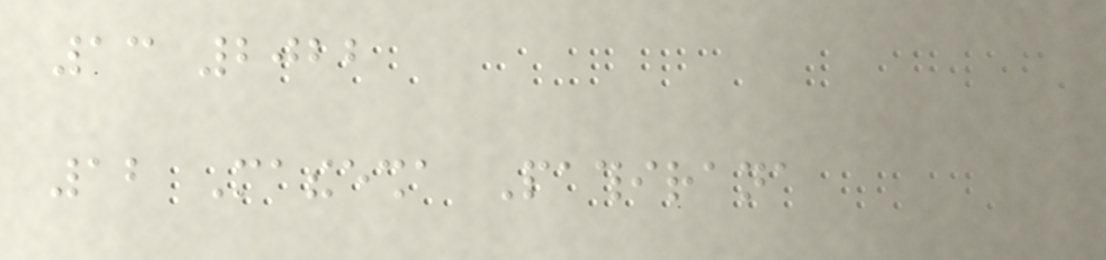13 2022
12 Matheesha Pathirana
